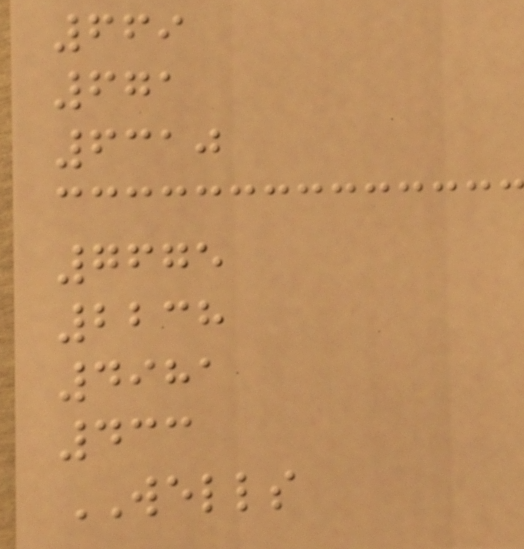669
671
6310
7675
2238
4981
433
WELLS
